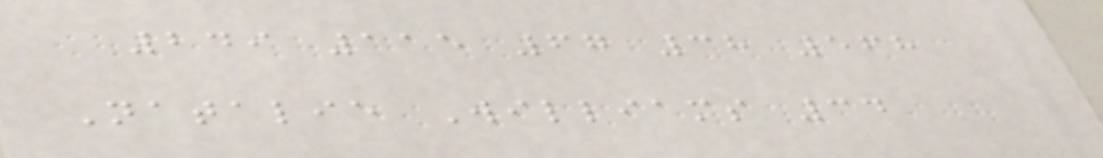249 115 67 38 568
Natalie Williams 34
